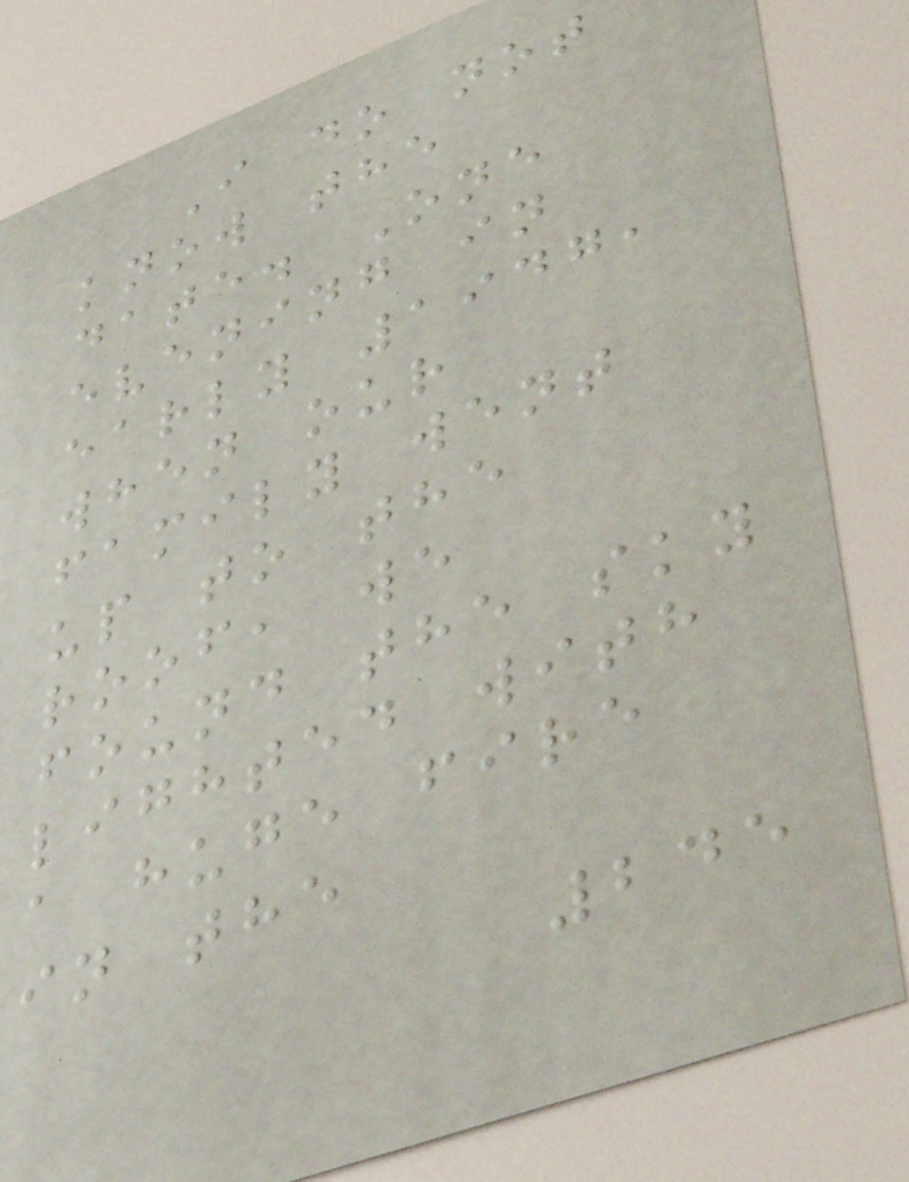I do not
know the
date. One
evening in
early 1947,
when our
family went
up to the
roof, we
found the sky
lighted with
a huge fire
in the
245
